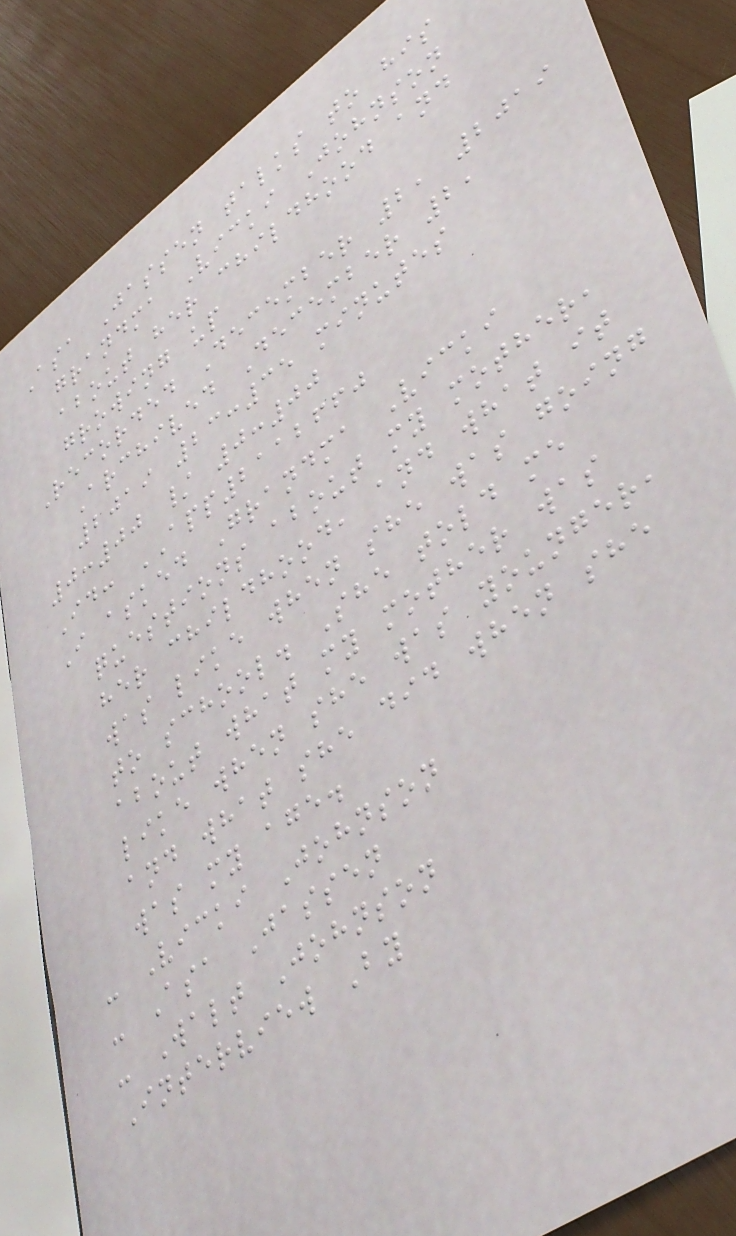Asa Jassen talks to his
grandma Vicki Johnson
about her childhood and
growing up
Recorded December 2, 2019
Archived December 2,
2019 23:35 minutes
0:00 / 0:00
Id: APP2112660
I asked Grandma Vicki
questions about my mother,
her childhood, and what it
was like when she was going
to school. She told me
about what my mother was
like when she was younger,
and what she did when she
was my age.
- Vicki Johnson
- Asa Jassen
- Walt Johnson
Interview By
